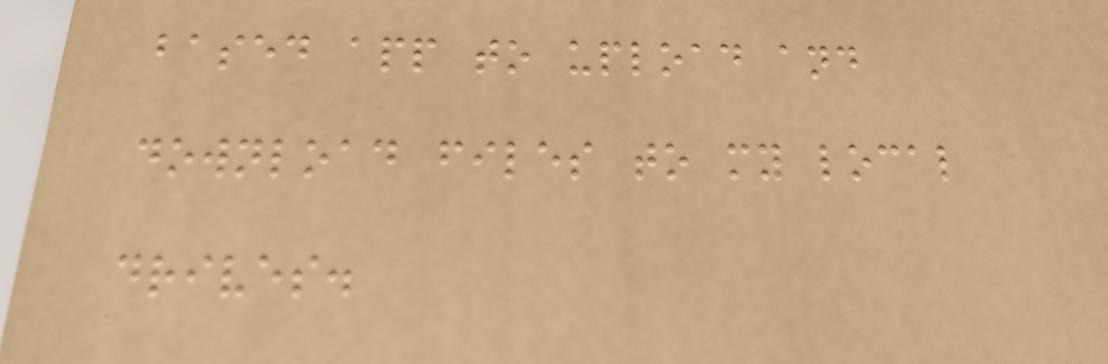based app to upload and
download files to my local
drives.
